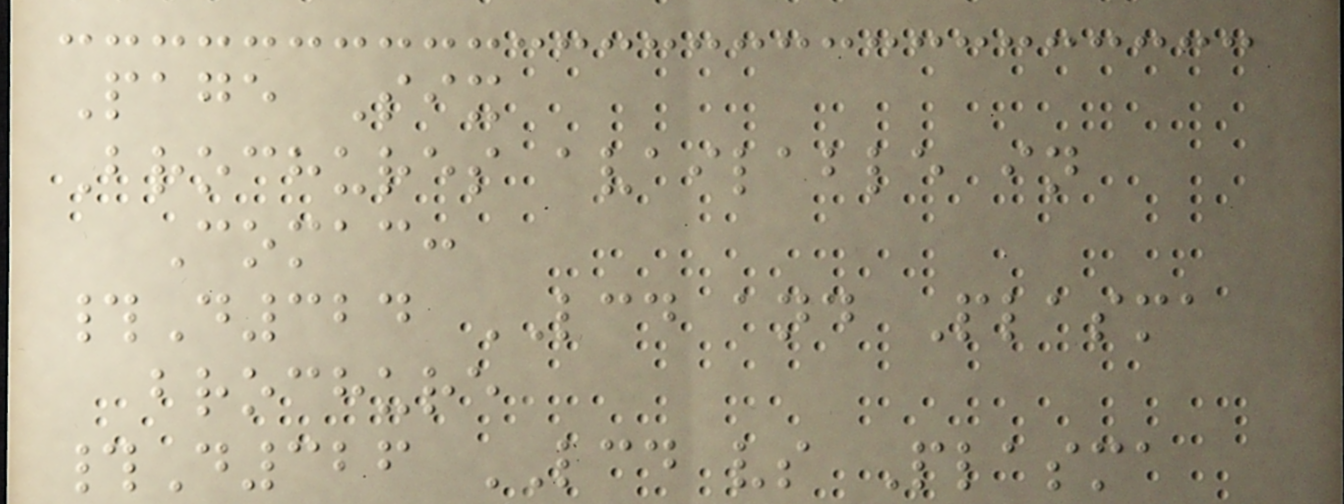Page Six
Brochures available in
Comac:
#D324 LCD and Plasma
brochure
#D326 LCD vs Plasma
